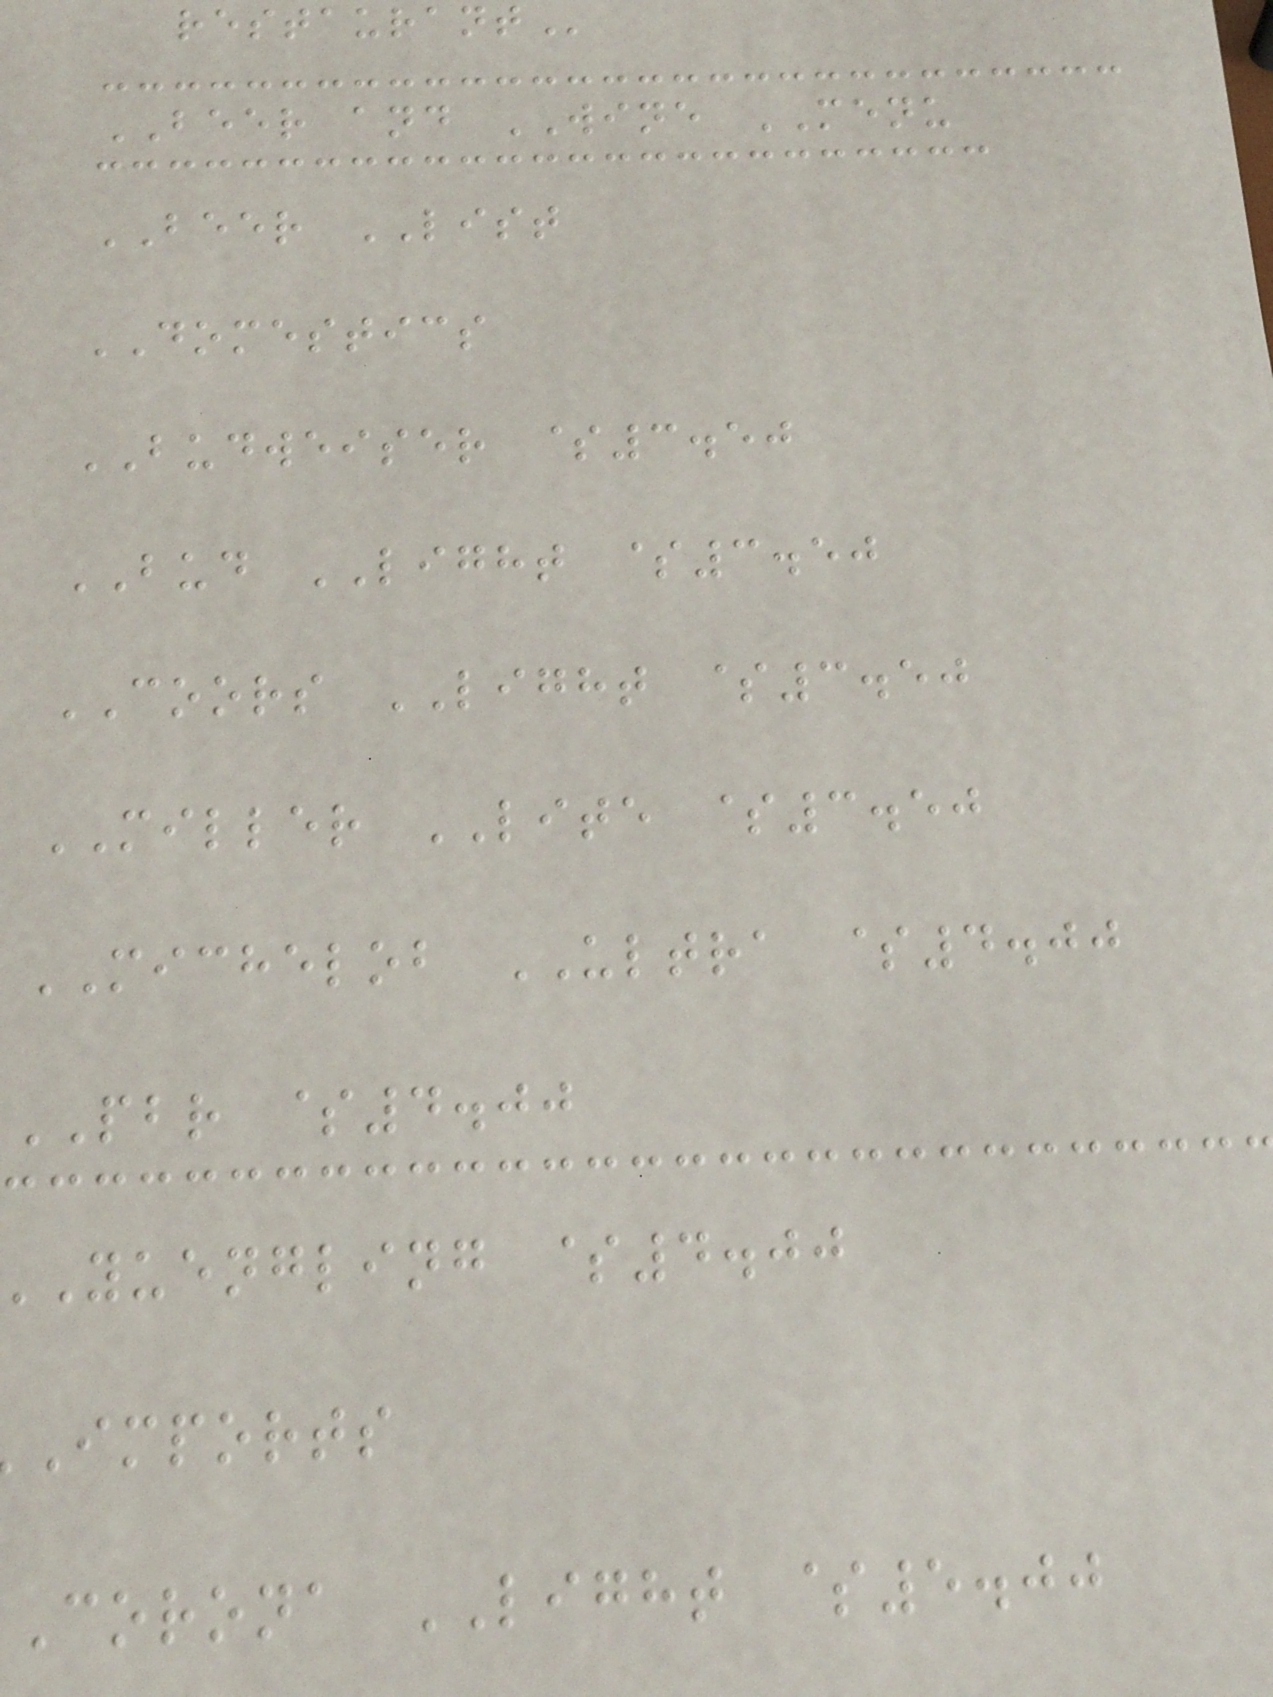BEER and WINE MENU
BEER LIST
DOMESTICS
BUDWEISER $3.50
BUD LIGHT $3.50
COORS LIGHT $3.50
MILLER LITE $3.50
MICHELOB ULTRA $4.00
PBR $4.00
yuengling $4.00
imports
corona LIGHT $5.00
